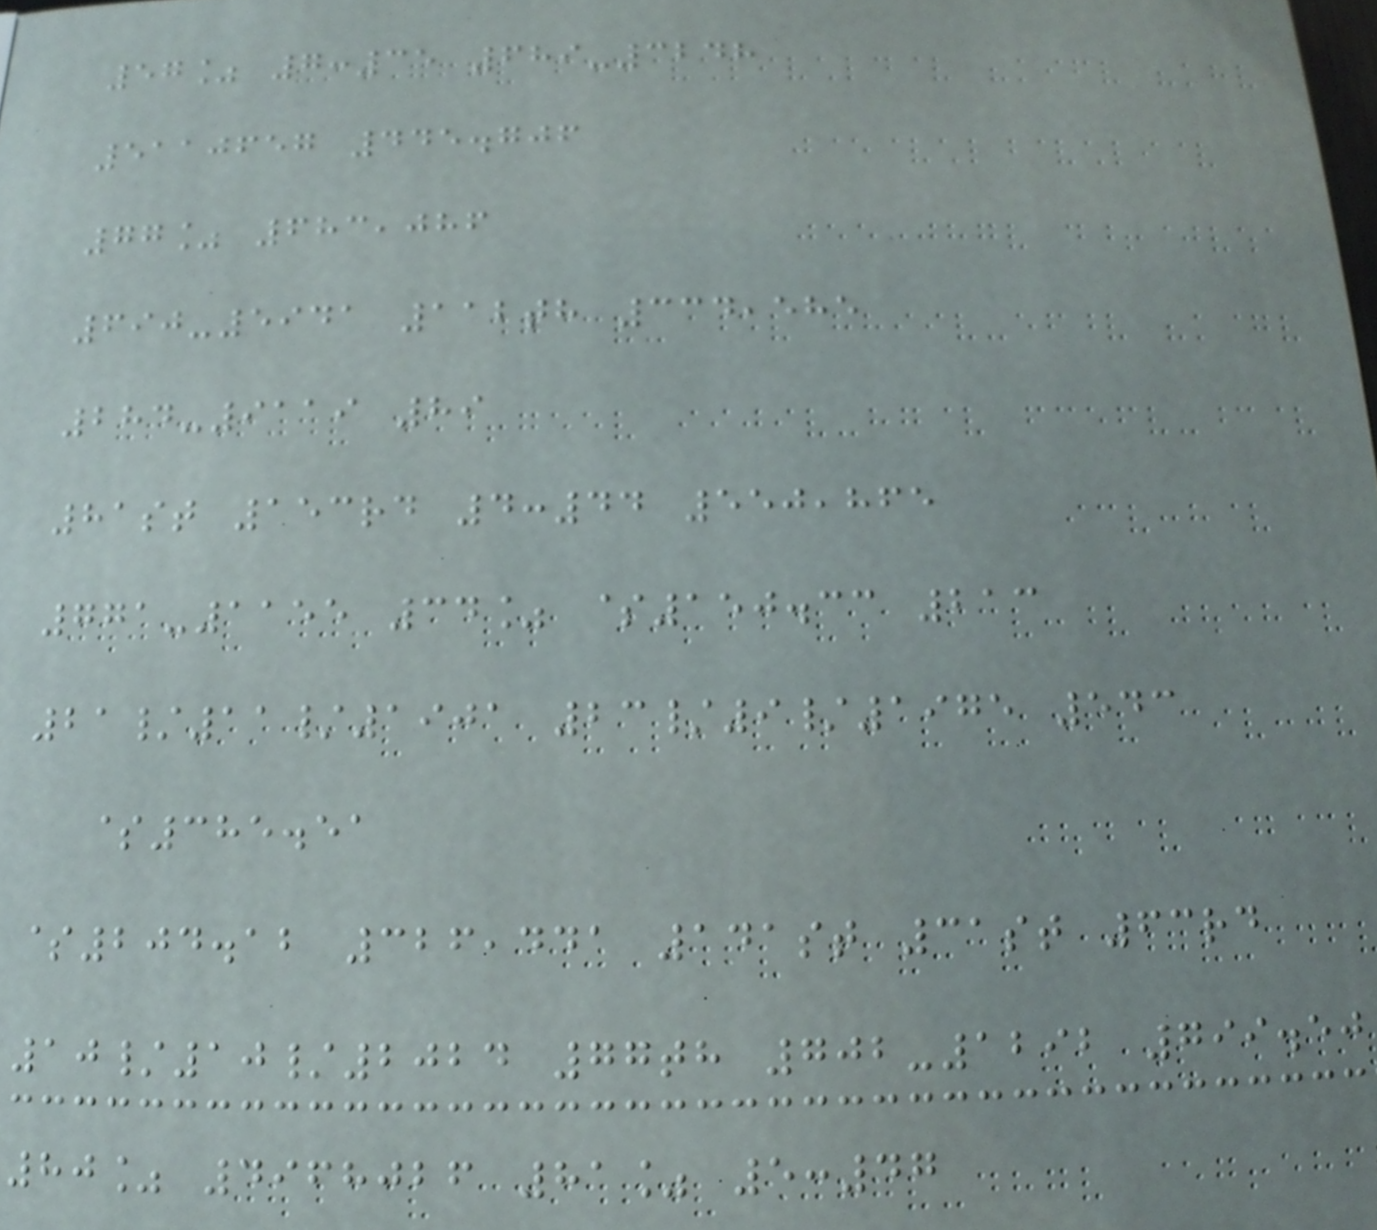57% 7:35 689-3248
5110657 445.706
77% 683,086
690-5941 112th 334,585
284-9119 89
81st 153rd 4:44 550,865
771-1155 34% $150.33 213
21/11/1901 23/9/1975 543
$385.51
$204.12 326,441 141st 31st 63rd
10/10/2024 77th 702-1292 799.50
80% 4968026 81% 5:47
